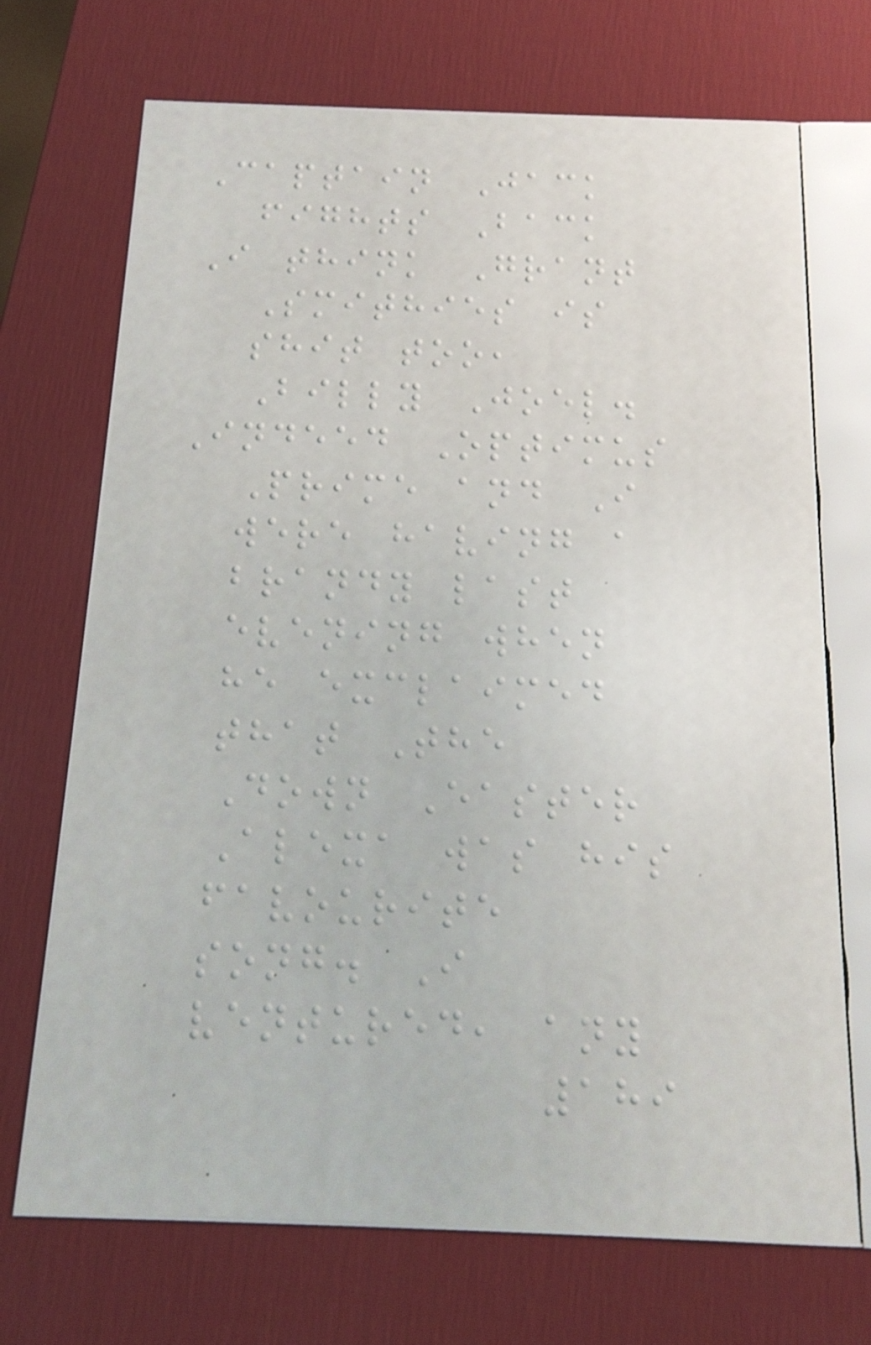Captain Jack
fights Back
I think Grant
Smithies is
shit too,
Billy Joel.
Indeed Optimus
Prime and I
were having a
brandy last
evening when
he exclaimed
that The
Down Easter
Alexa was his
favourite
song. I
ventured, any
189
